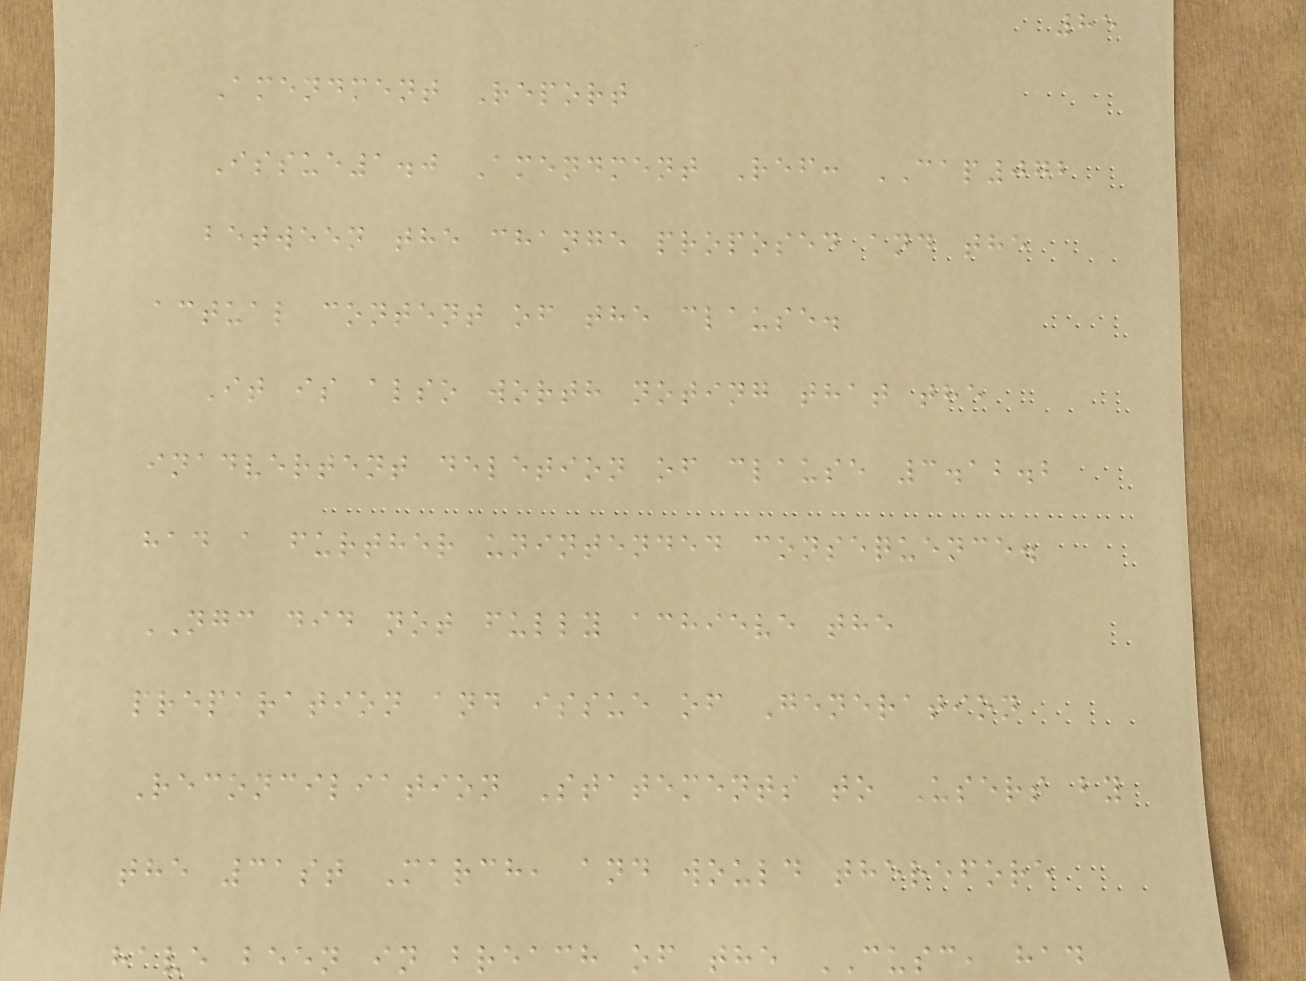85
Amendment Report
Issue1.0 Amendment Ref: CAP072
between the change proposed and the
actual content of the clause.
It is also worth noting that the
inadvertent deletion of clause 3.12.2
had a further unintended consequence.
NGC did not fully achieve the
preparation and issue of Generation
Reconciliation Statements to Users by
the 31st March, and would therefore
have been in breach of the CUSC, had
